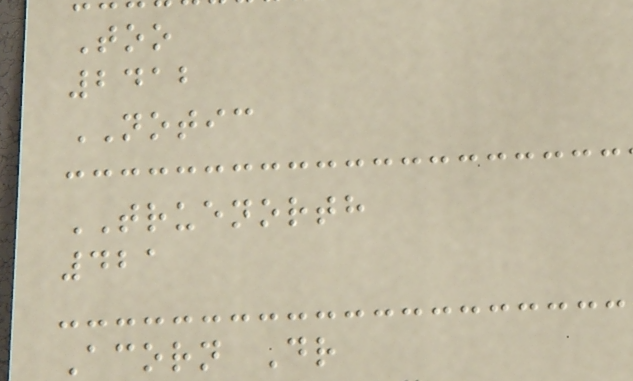Too
2412
NOTIC
TRUENORTH
421
Acorn Dr
